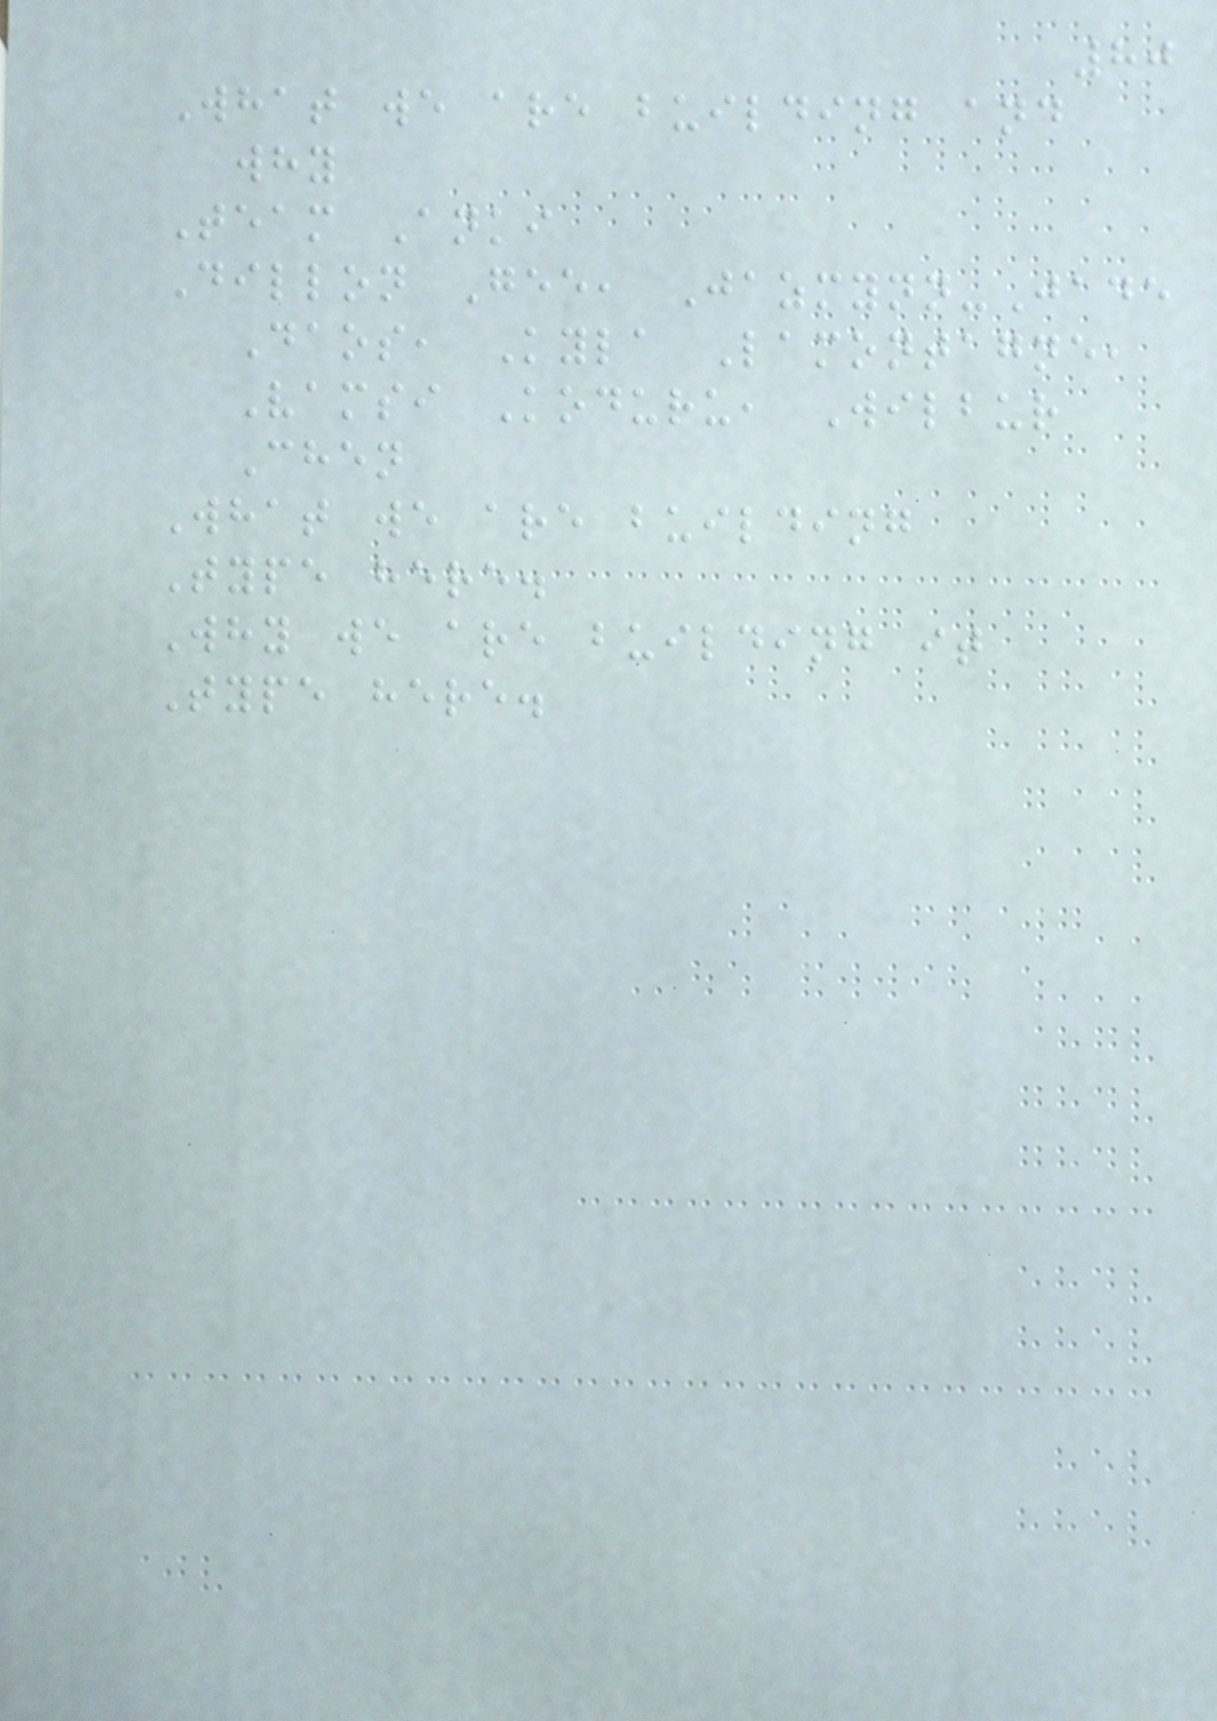80
What we are building and
why
Team Anki
Dillon Gee, Jazmynn-Jade
Daos, Kyla Lamontagne,
Vamsi Koduru, Wilbur
Chen
What we are building
Type here.
Why we are building it
Type here.
